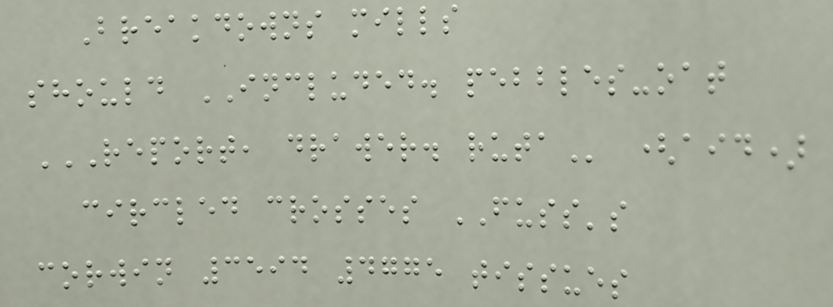Breakdowns mills
should INCLUDED. pebbles-oat
REPORT, DRAWER. RUTA (aid)
circled crosses FUSS's
corwin 3594 4775 tissues
